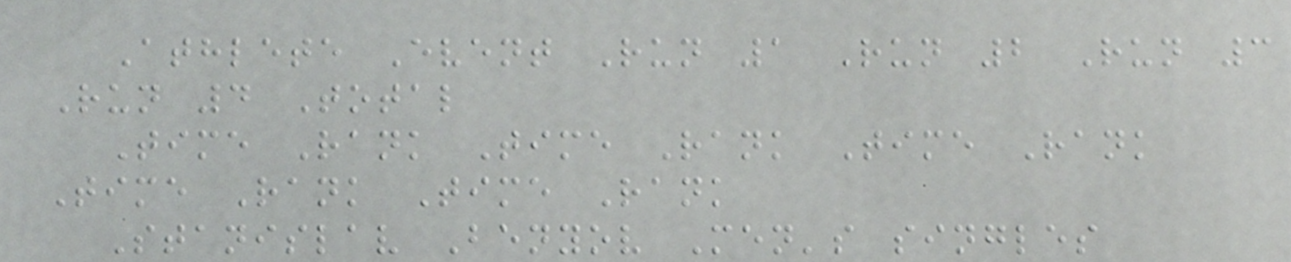Athlete Event Run 1 Run 2 Run 3
Run 4 Total
Time Rank Time Rank Time Rank
Time Rank Time Rank
Stanislav Benyov Men's singles
